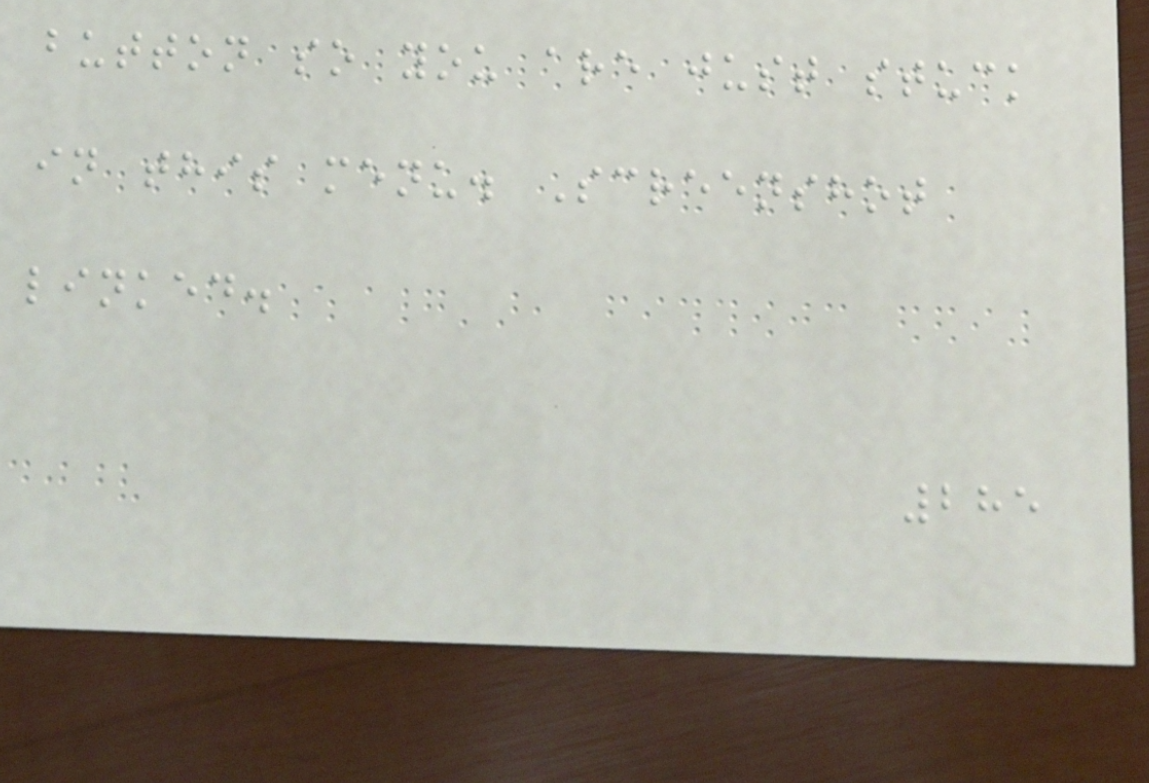button so you are just stuck
in this menu. Screenshot
linked.
285
